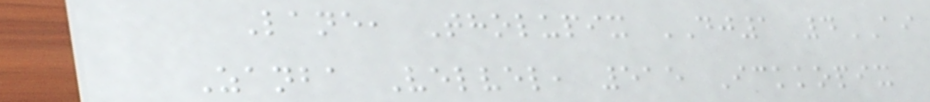Lane, Tholupix DJ1 4AI
Zanba Velvel, 515 Ickkopix
